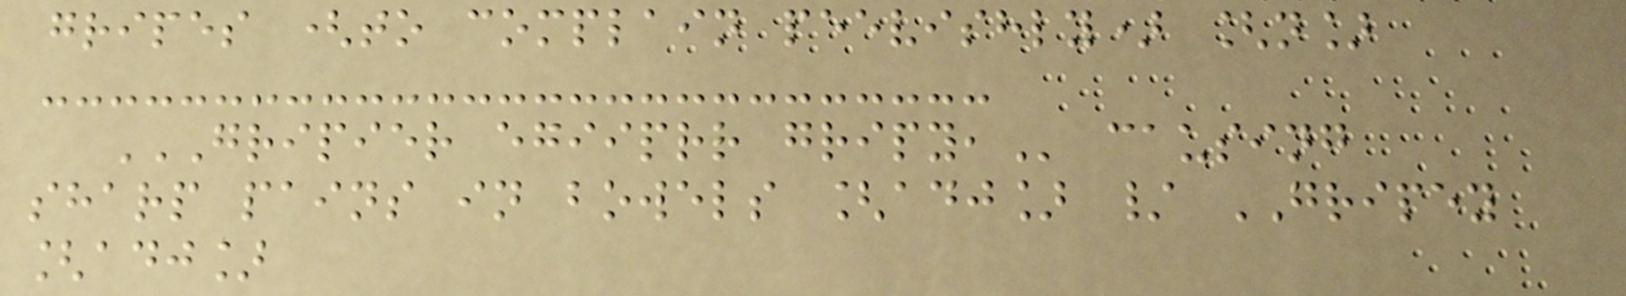gripes (to complain peevishly) [n]
GRIPIER EGIIPRR GRIPY, causing
sharp pains in bowels [adj] / GRIPEY
[adj]
